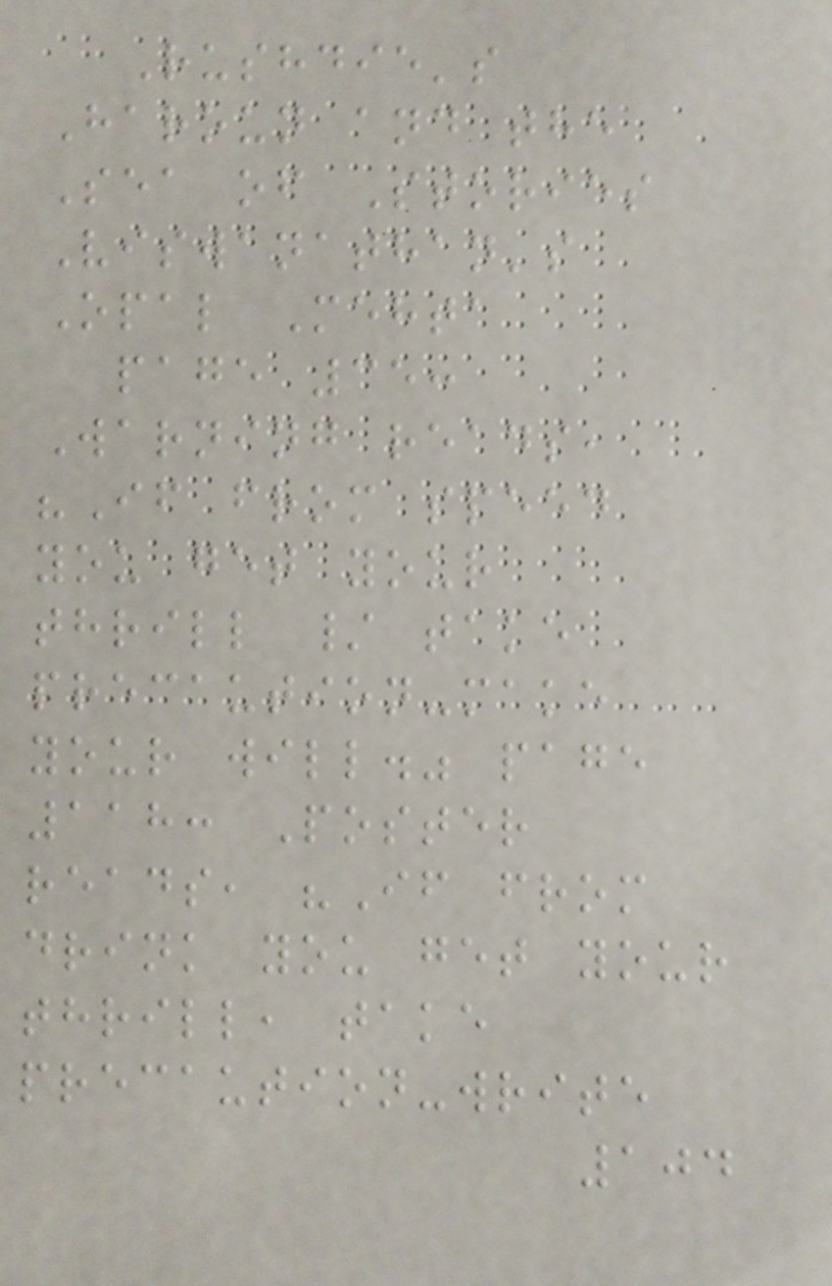Rushdie's
Haroun and the
Sea of Stories
Viswanathan's
Opal Mehta
page 35:
Warning reads,
"If from speed
you get your
thrill / take
precaution-make
your will." page
118: Poster
reads, "If from
drink you get your
thrill, take
precaution-write
104
